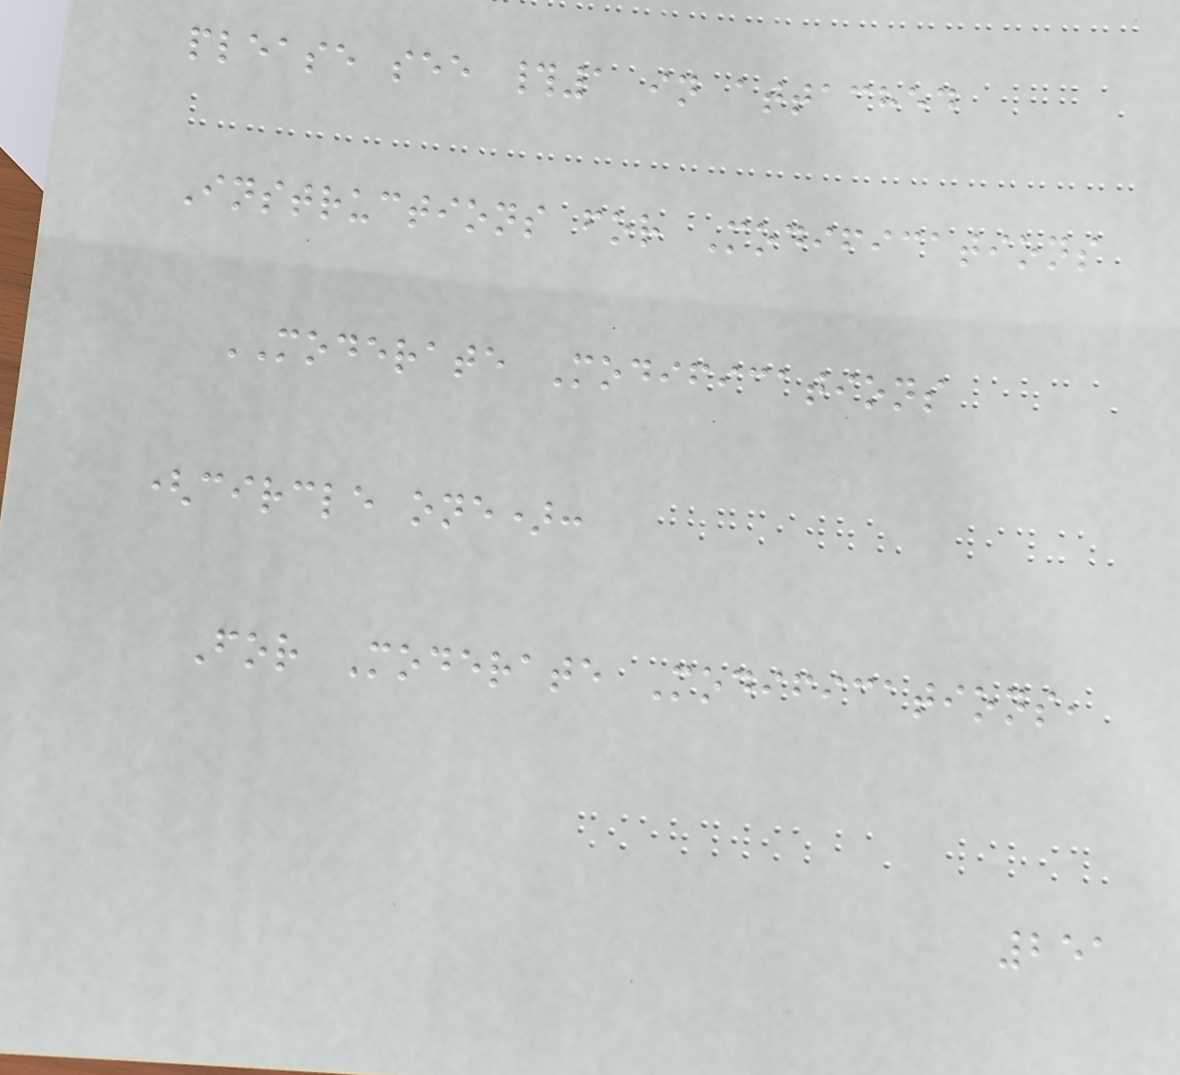please see #1 in attached
Instructions for Modifications
MODERATE Modifications
(circle one):
For Moderate Modifications,
251
